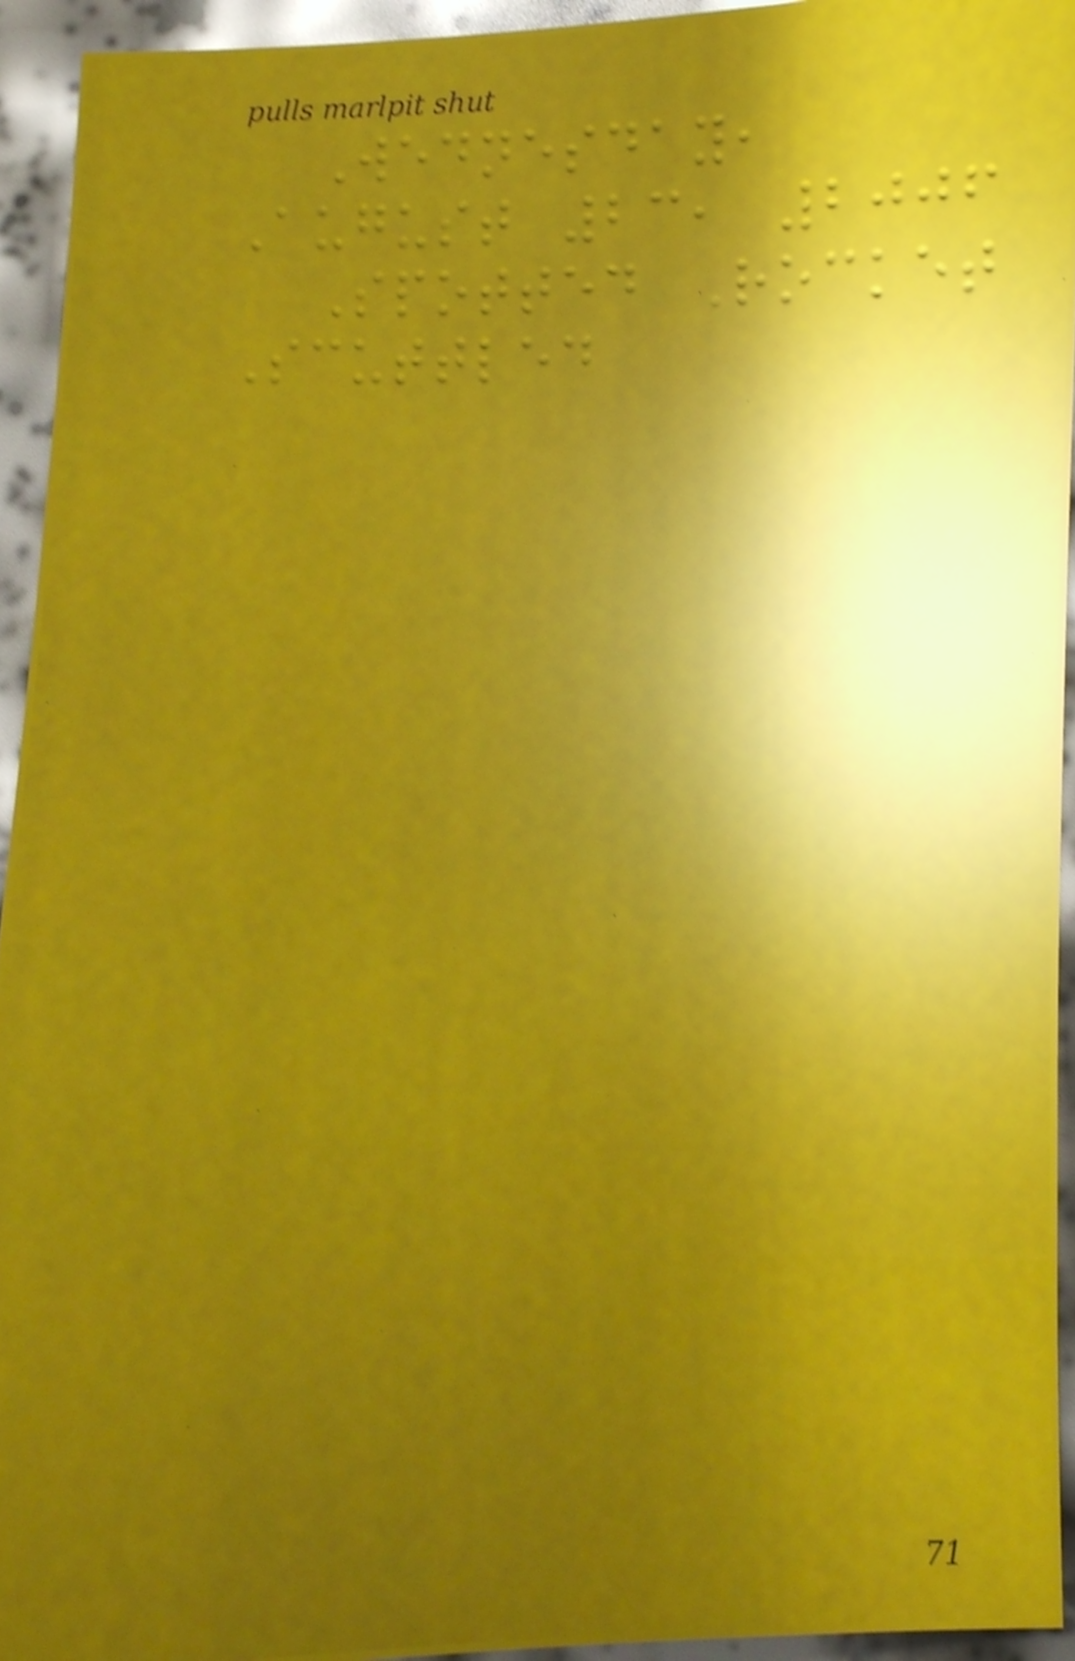Wednesday,
August 23, 2006
Spotted Rocket
Scuttled
